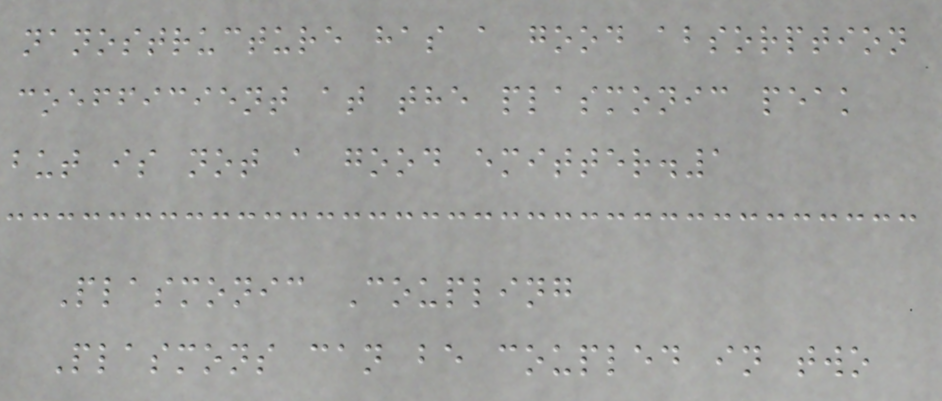nanostructure has a good absorption
coefficient at the plasmonic peak
but is not a good emitter.1
Plasmonic Coupling
Plasmons can be coupled in two
